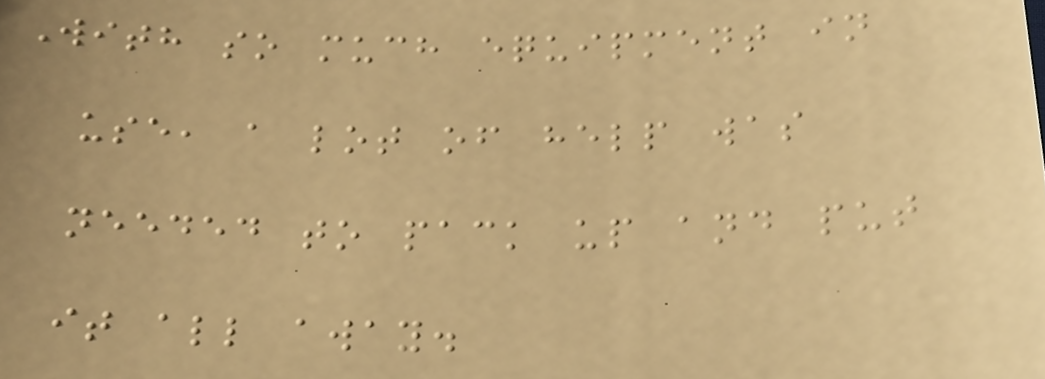With so much equipment in
use, a lot of help was
needed to pack up and put
it all away.
